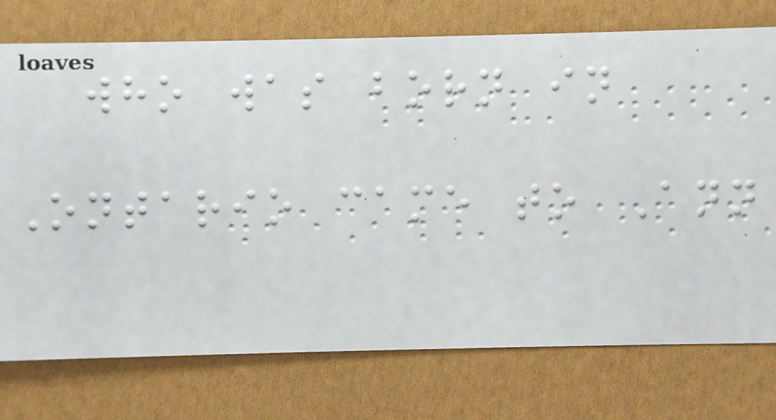who was born in
Ontario came to Ann
